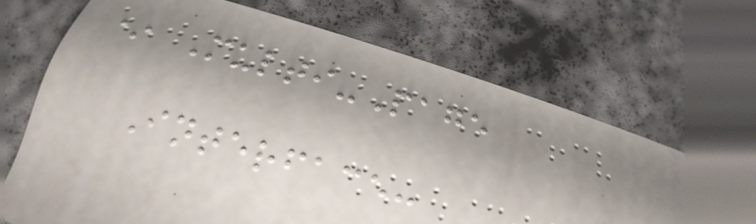* Multi-Page
Interface:
